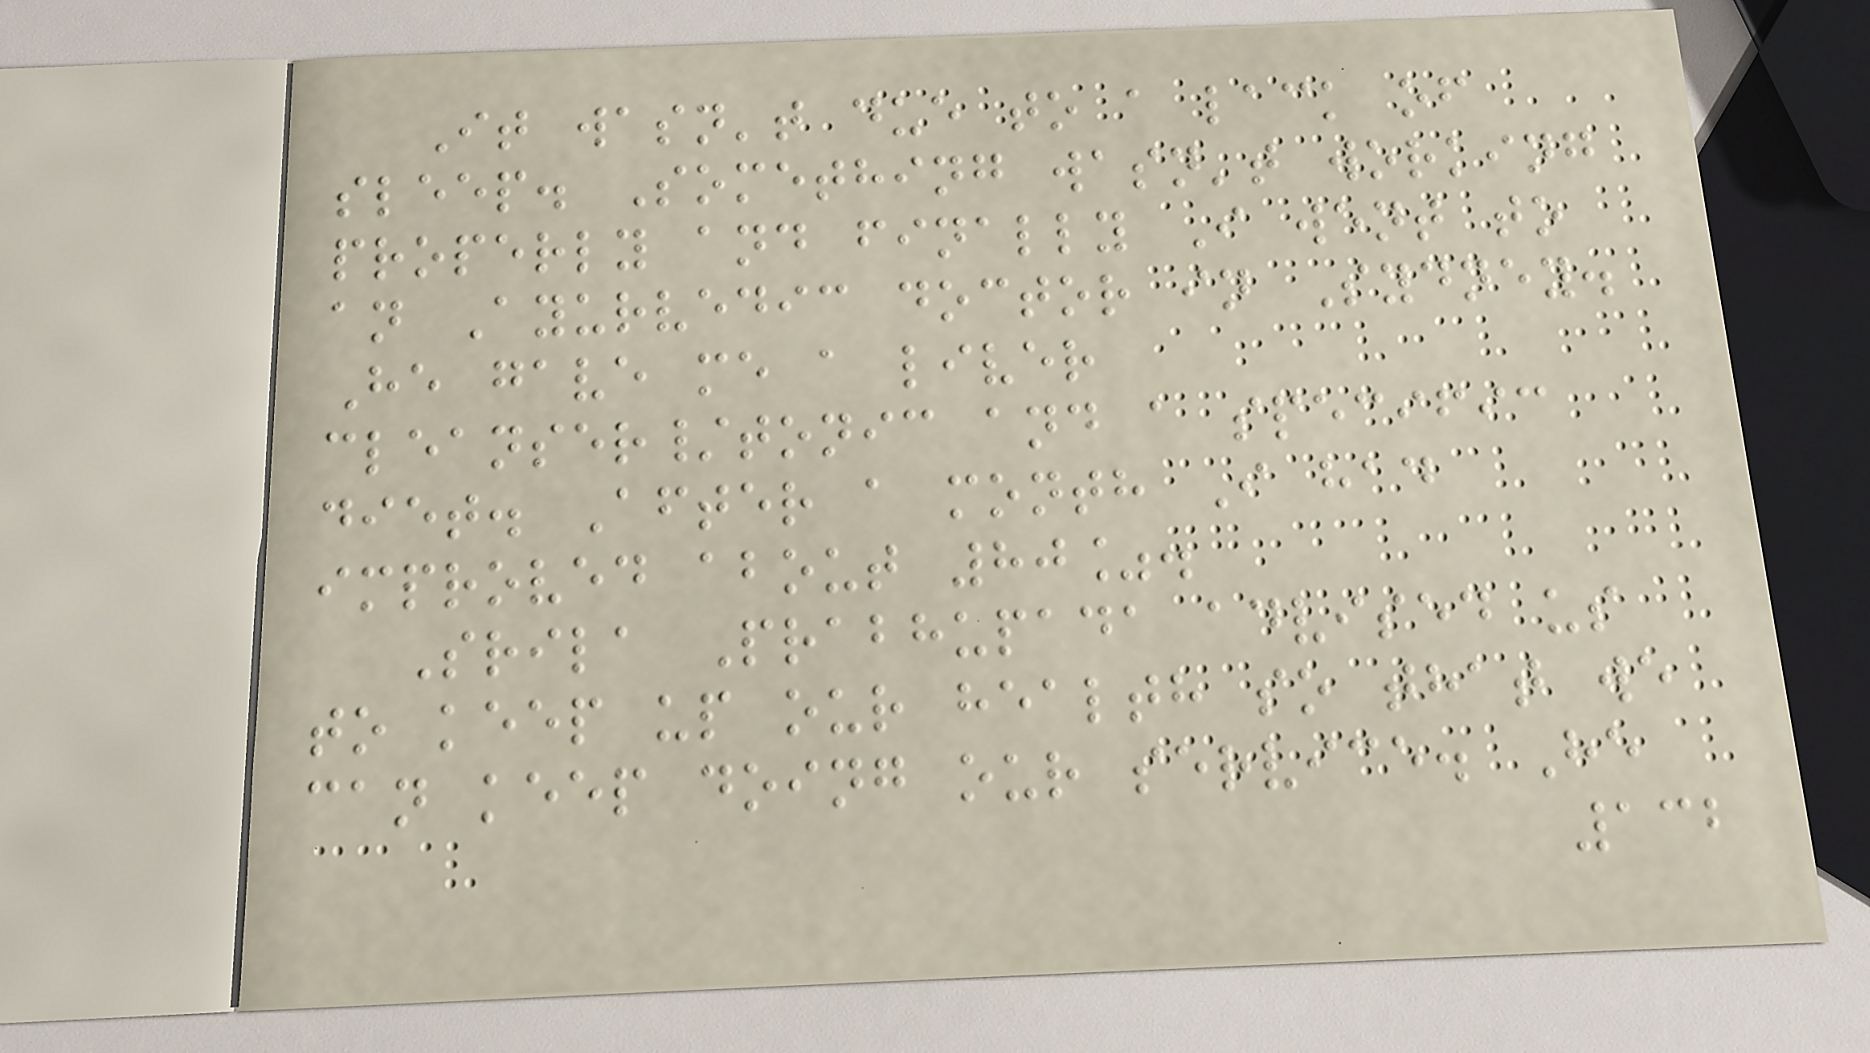It wasn't due to a lack of
sleep. Something wasn't working
properly and finally I went to
an Ayurvedic doctor in Sydney.
He gave me a liver
cleanser/tonic and a specific
diet. After a month I had
improved about 80%.
Srila Prabhupada advised us
to keep up our health so that we
can keep doing our service. He
132
